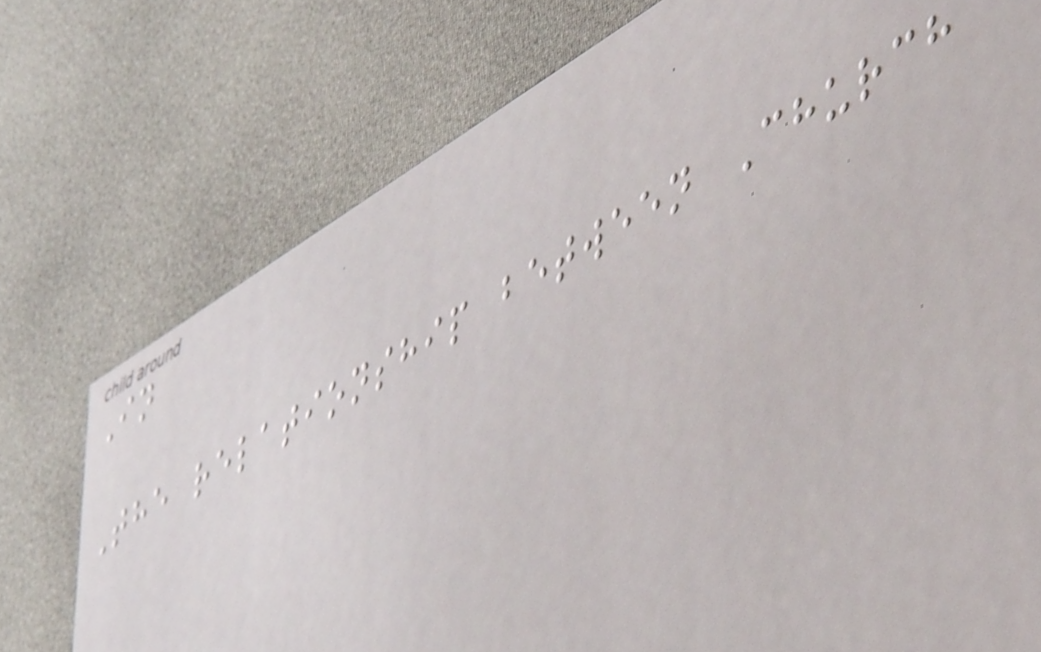In
The relationship between Church
